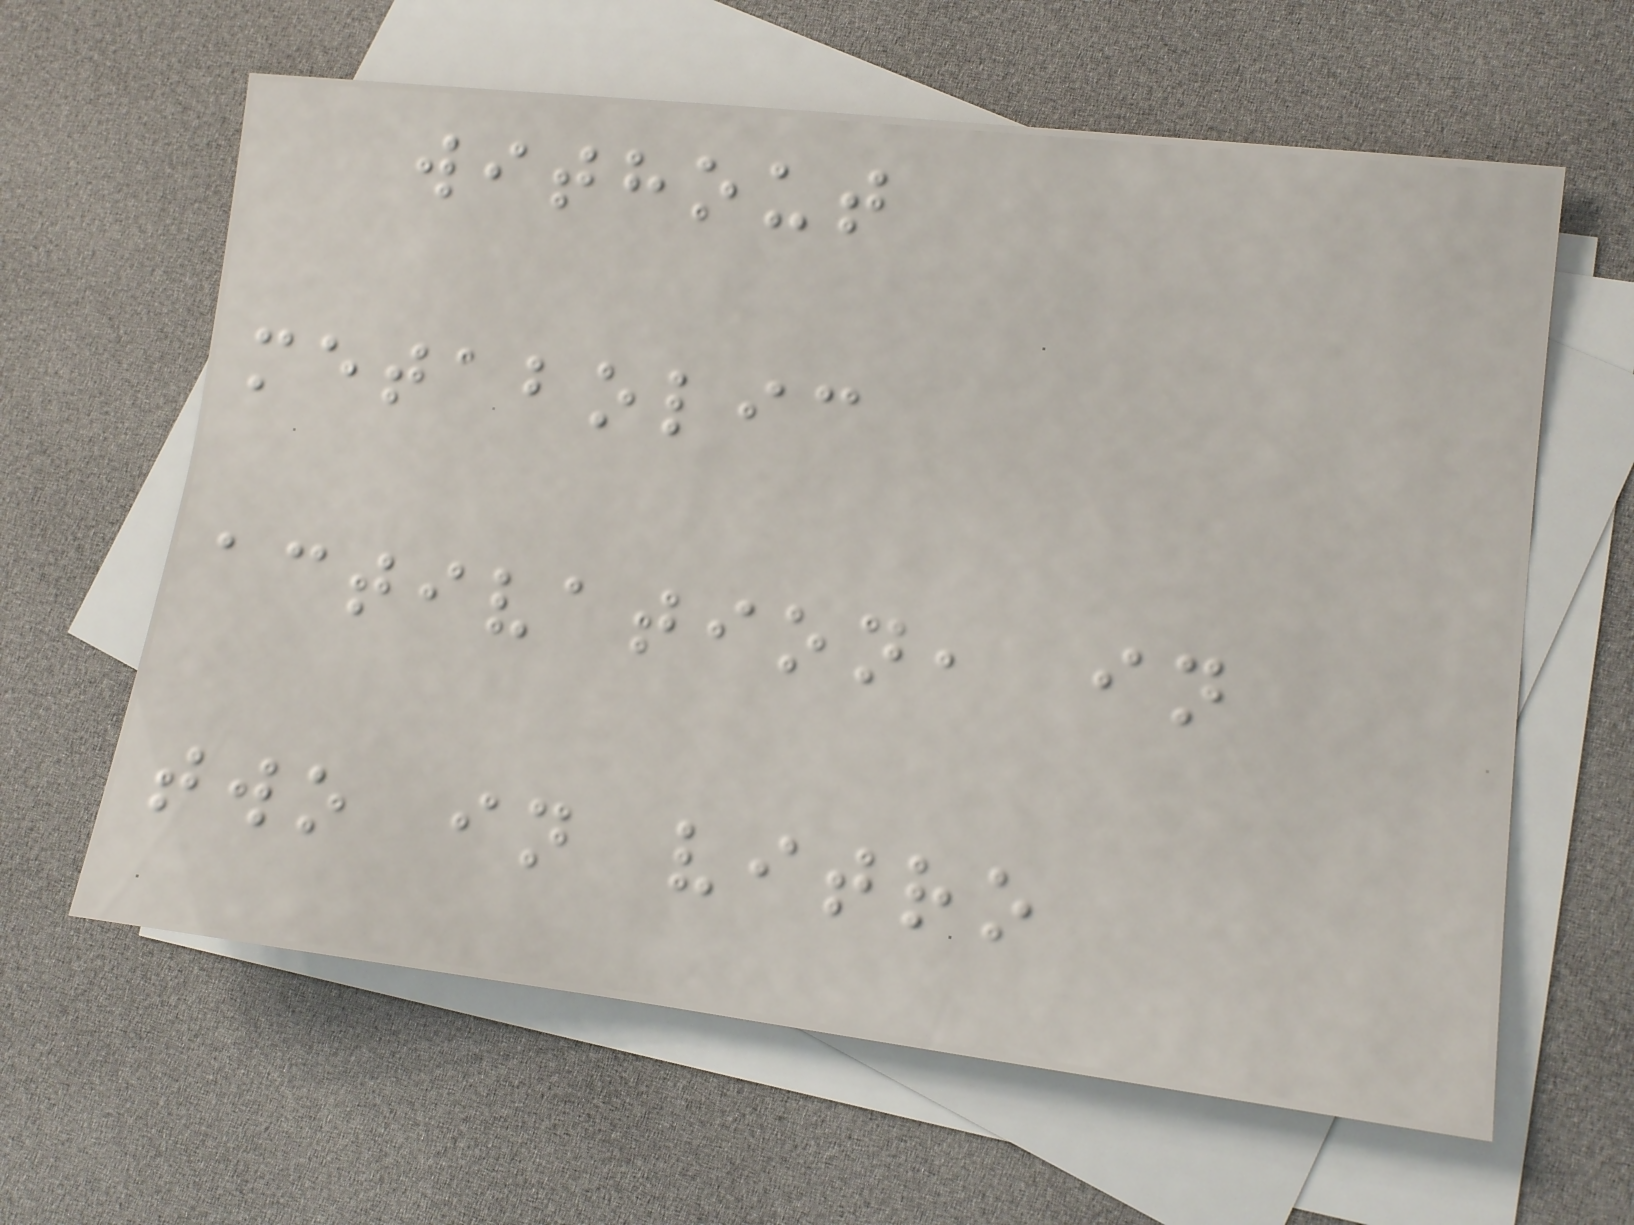without
metabolic
activation, in
two in vitro
